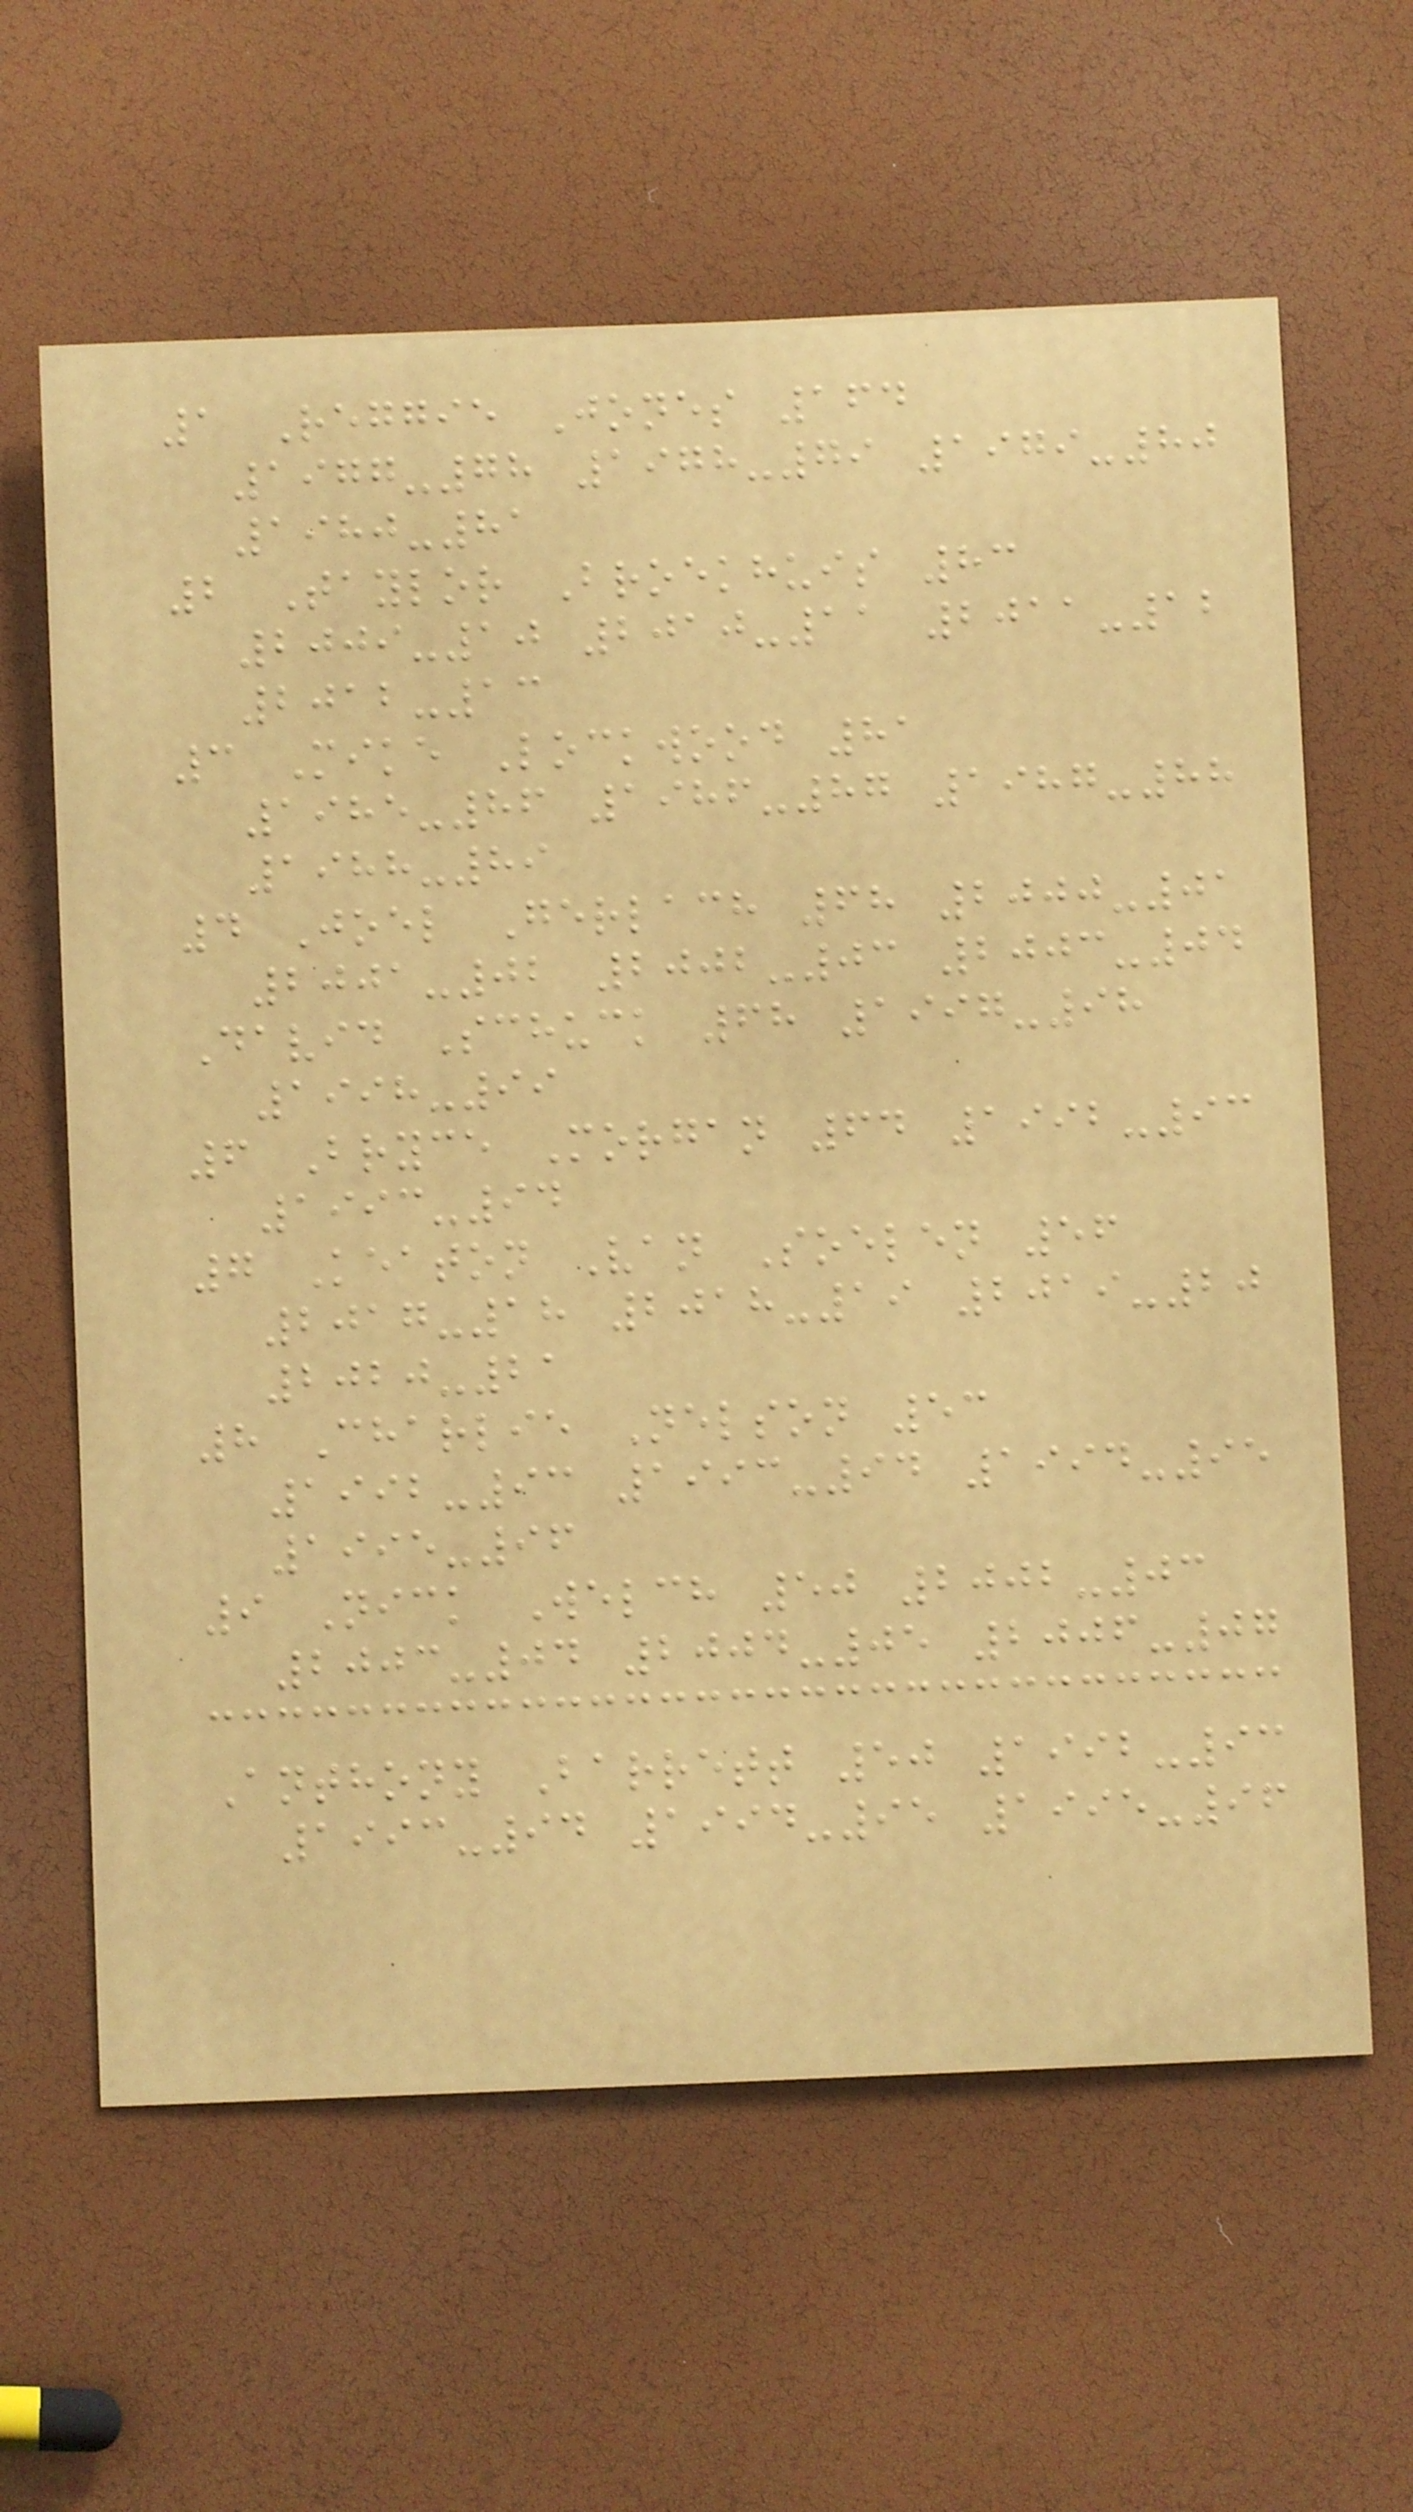1 Reggie Jones 164
1977-78 1978-79 1979-80
1980-81
2 Taylor Broekhuis 83
2009-10 2010-11 2011-12
2012-13
3 Mike Lockwood 81
1985-86 1986-87 1987-88
1988-89
4 Joel Gerlach 68 2000-01
2001-02 2002-03 2003-04
David Schuck 68 1997-98
1998-99
6 Bryce Morgan 64 1992-93
1993-94
7 Keaton Van Soelen 56
2017-18 2018-19 2019-20
2020-21
8 Charlie Nelson 53
1992-93 1993-94 1994-95
1995-96
9 Nick Welch 50 2002-03
2003-04 2004-05 2006-07
Anthony Barrett 50 1992-93
1993-94 1994-95 1995-96
